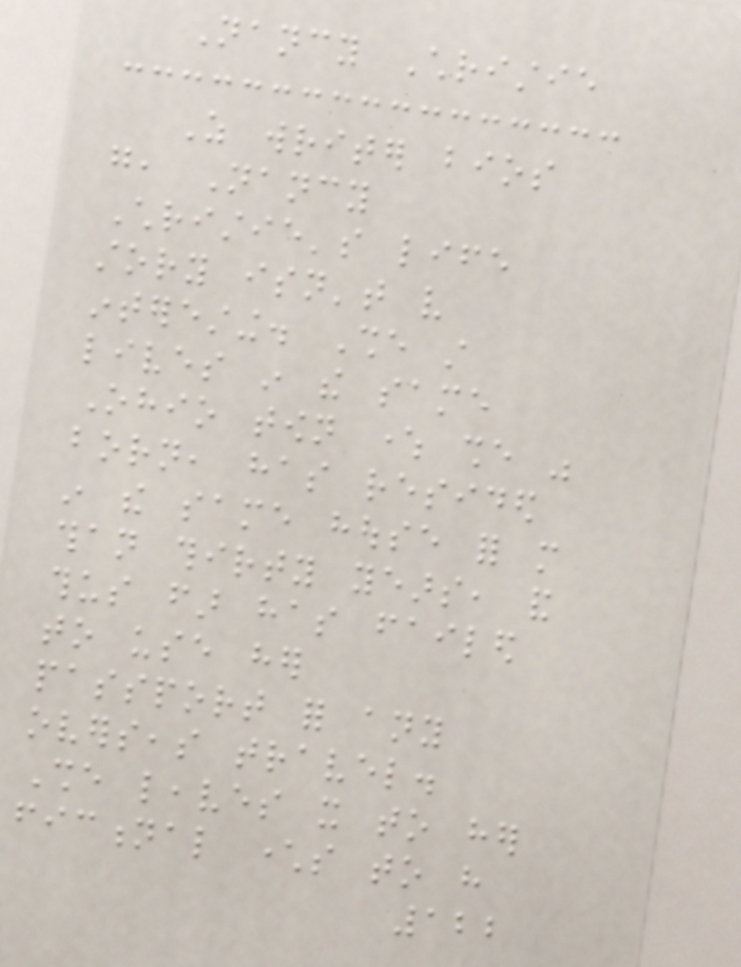Nancy Christie
As writer bios
go, Nancy
Christie's life
story isn't very
interesting. She still
lives in the same
Ohio town where she was
born, has resided
in the same house for more
than thirty years, and
thus far has failed
to use her
passport for any
overseas travel.
She leaves it to her
fictional characters to have
122
